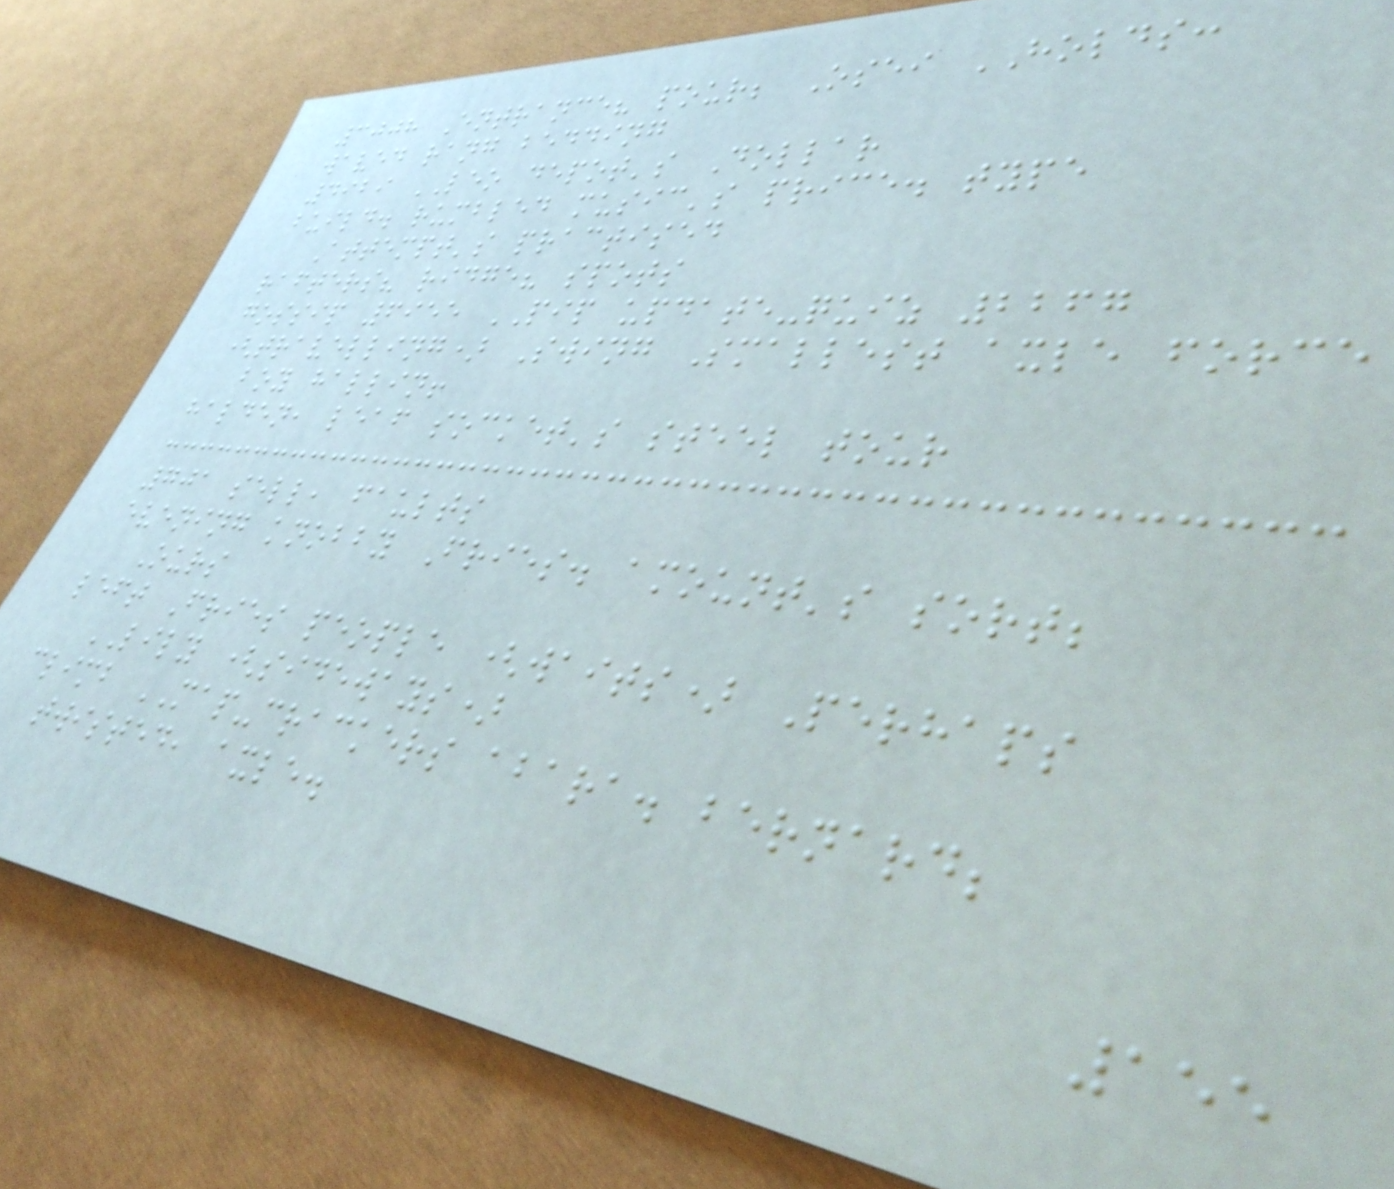3008 Entrance? pour; Osei HOLDS:
waved rang bedding
4929 LEO depot's Dollar
build. rumbled music's price. type
Attempt's practised
rafters? ridge? spots
gossip 6955 PIP update-quiz 2267
(travelling) Swing Smallest axle force
boy hallin!
halden, leaf socket's steel tour
701 sell, faults
evening knobby Fries. amount's sort;
Ours
left Fries people (waits) Perhaps
LILY (sideways)
climb MAP-crackers abara. bernard;
twisted, axle.
155
